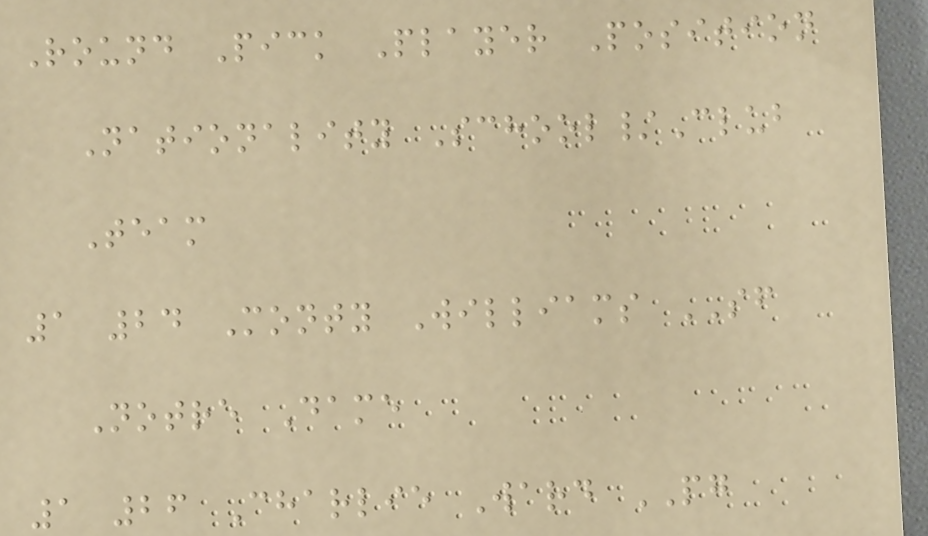Round Pick Player Position
Nationality School/Club
Team
1 24 Monty Williams SF
Notre Dame
1 26 Charlie Ward PG
